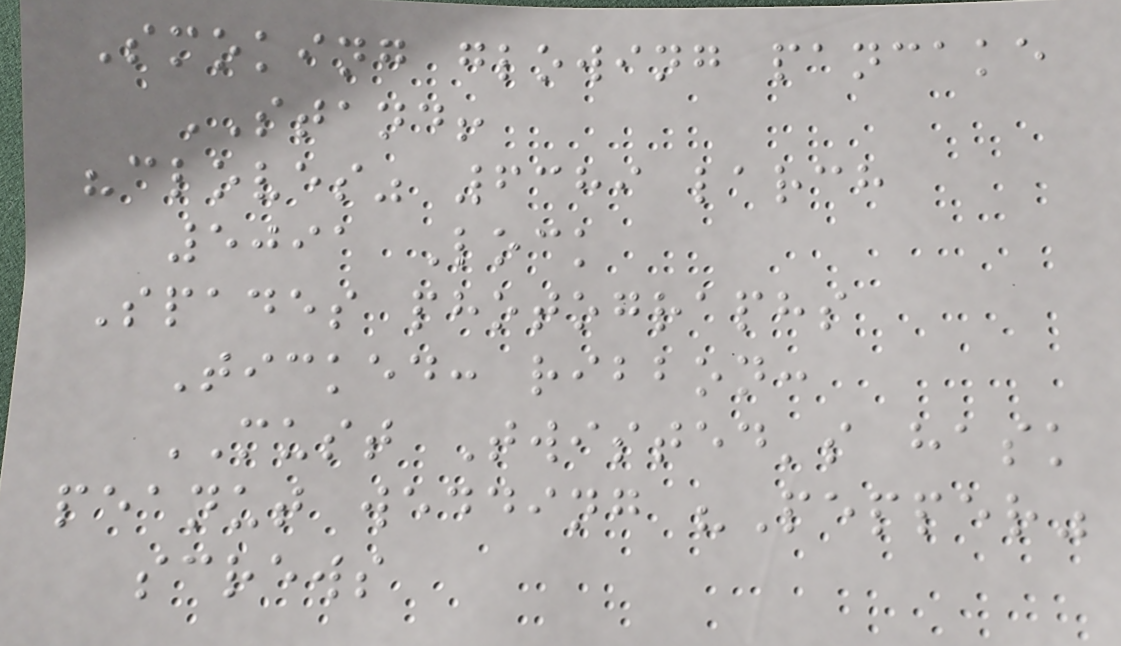Smoking glowing pancake
STAND!
"cloves" 6389 larch
5091 Lock
Spades photographs
Ticked: ribbon:
MUST Twisted's hask
peanut wedding "Pepper"
screws
